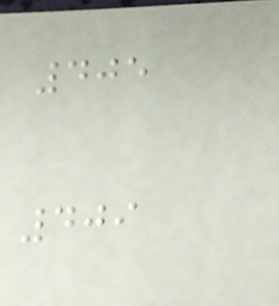405
409
